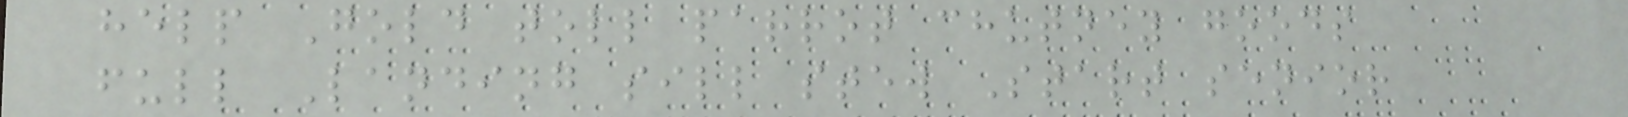help Gold toll parrot chutney goods
full Landing sill stew Start senior
